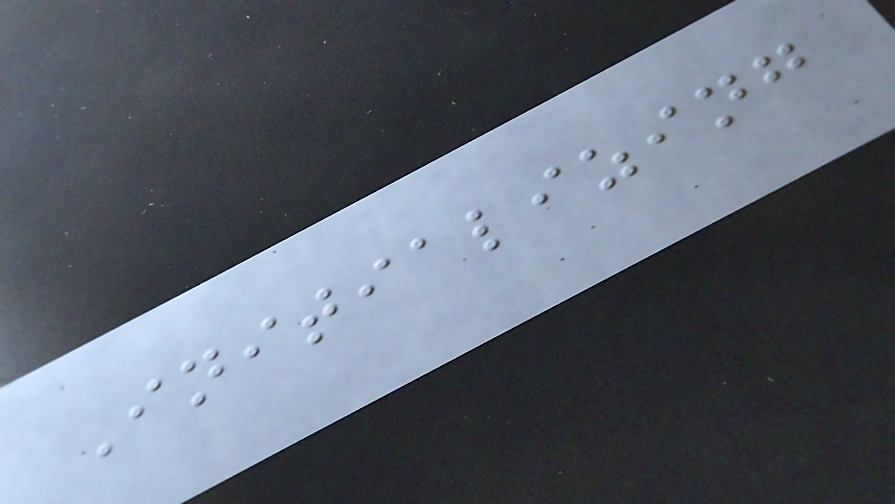Initializing
